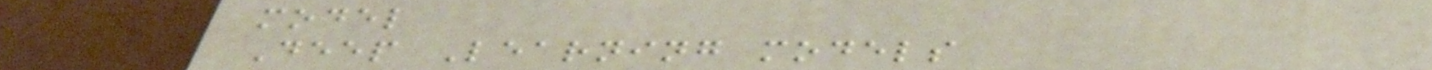model
Deep Learning models
